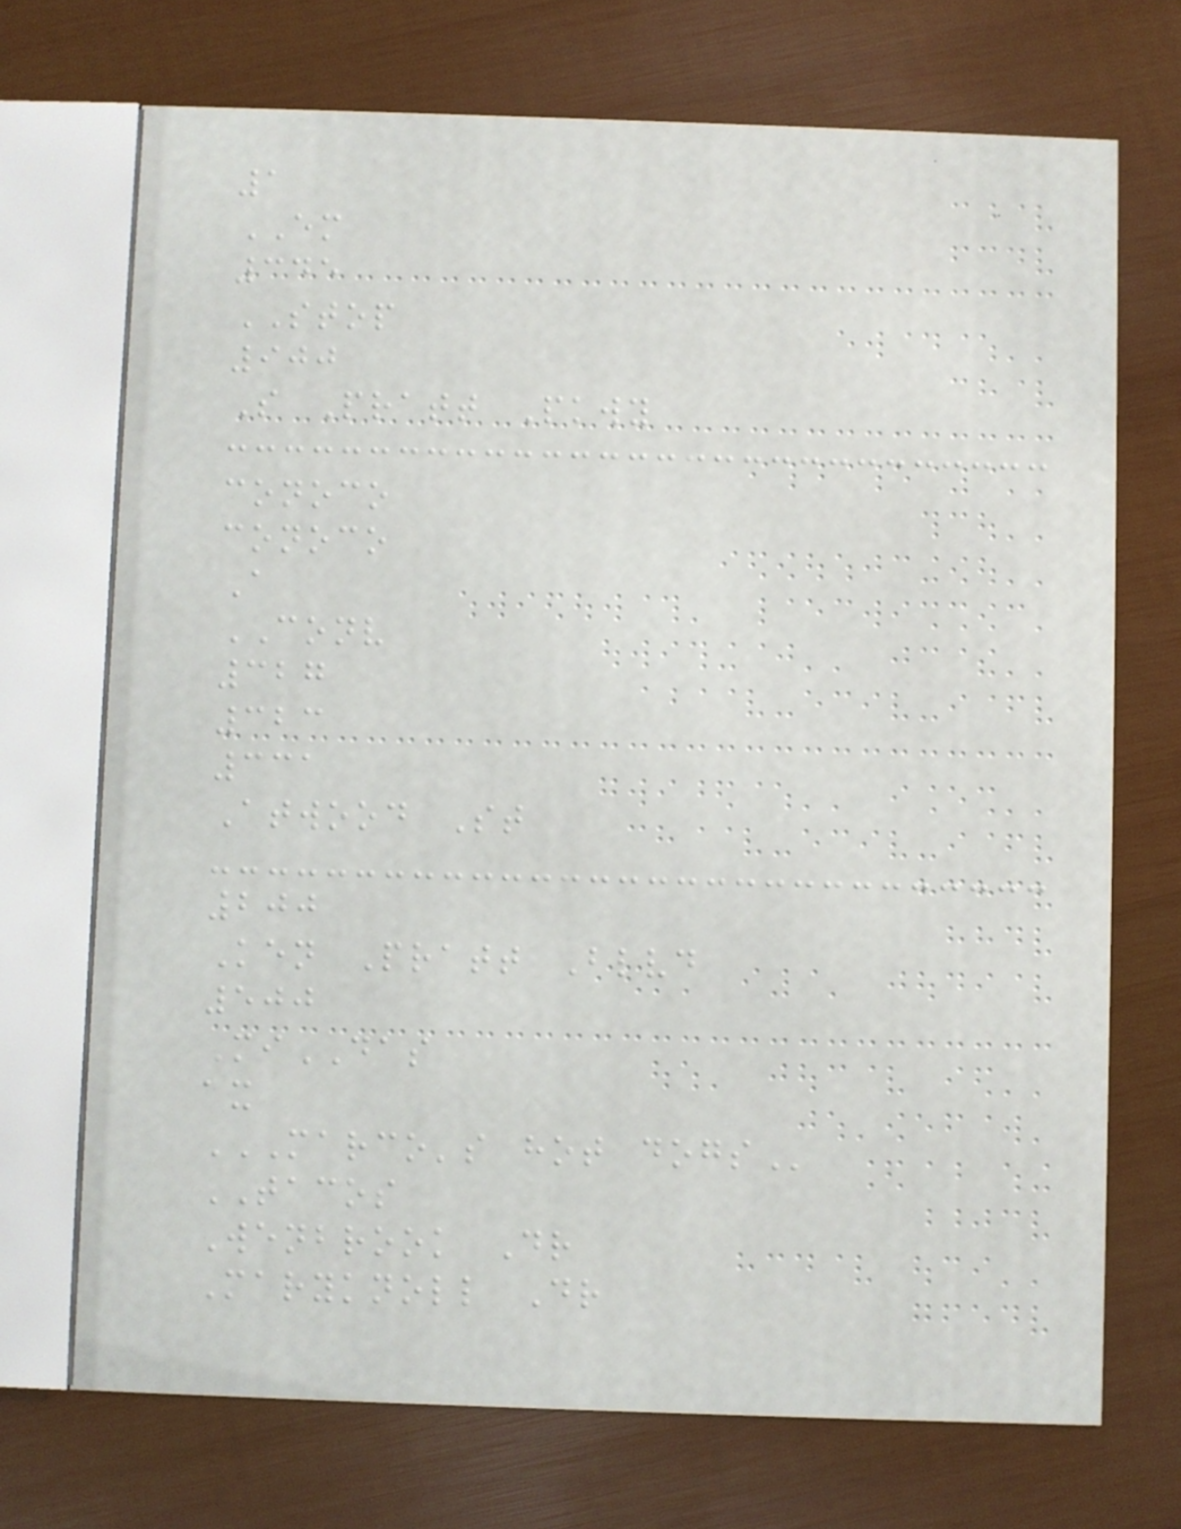1
EM
345
STOP
900
S Pratt Pkwy
conoco
conoco
A
CONV
327
323
331
Atwood St
200
Ken Pratt Blvd
500
MiDAS
ax
MARCO'S HOT DOGS
TACOS
Wenbrook Dr
Maryknoll Dr
